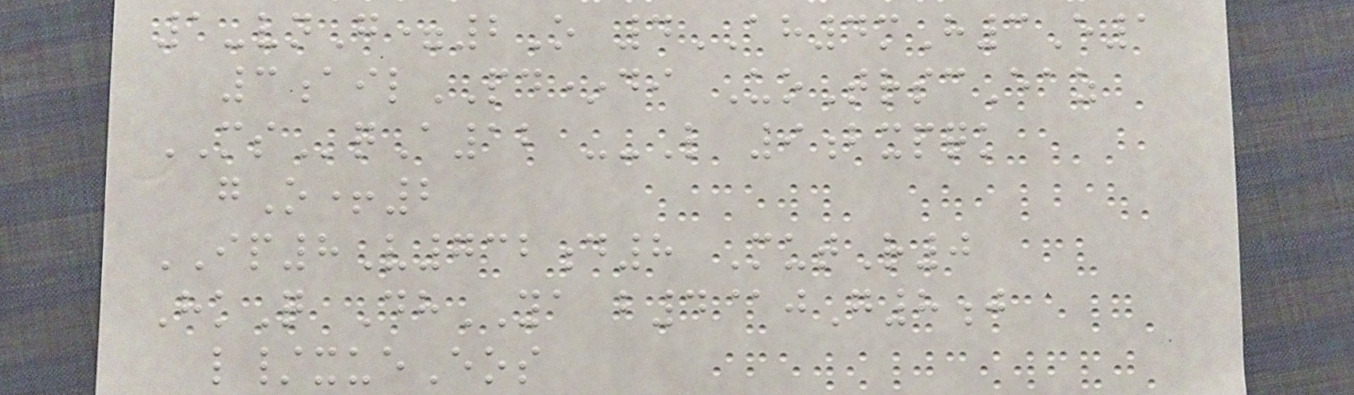1-vnG=2O 4AH4mH3E1
3ailPD*di UoTrscEaz
MSqA12 --L 9bxpqk
gO+2
IP8V732d8 MutR0
HkQ DhYA b4@jG8j
l/xueEos
